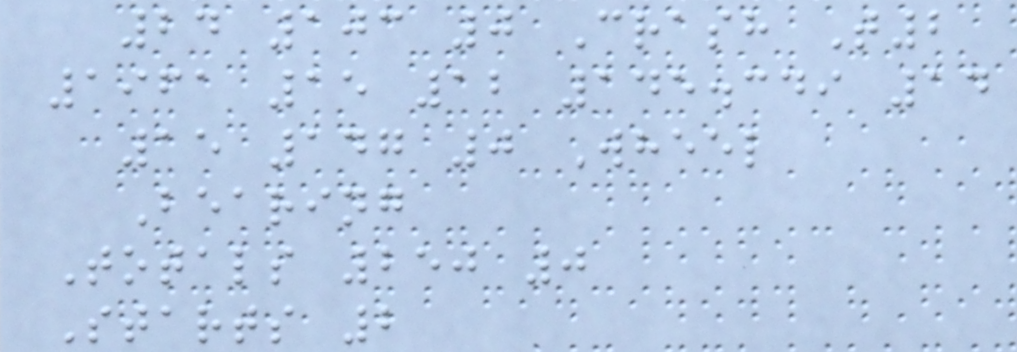24 103 0 Crash T2
1961 15 12 145.349 14
15 147 0 Wheel
Bearing
Totals 250 0
Starts 2
